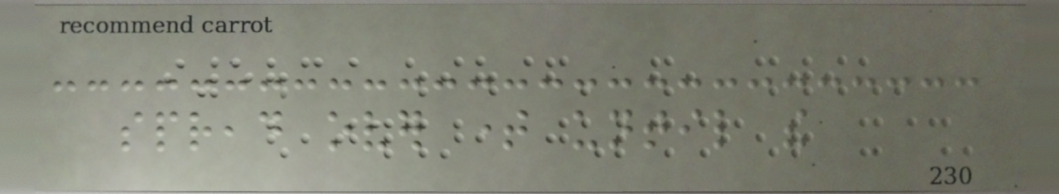spread over time until the
